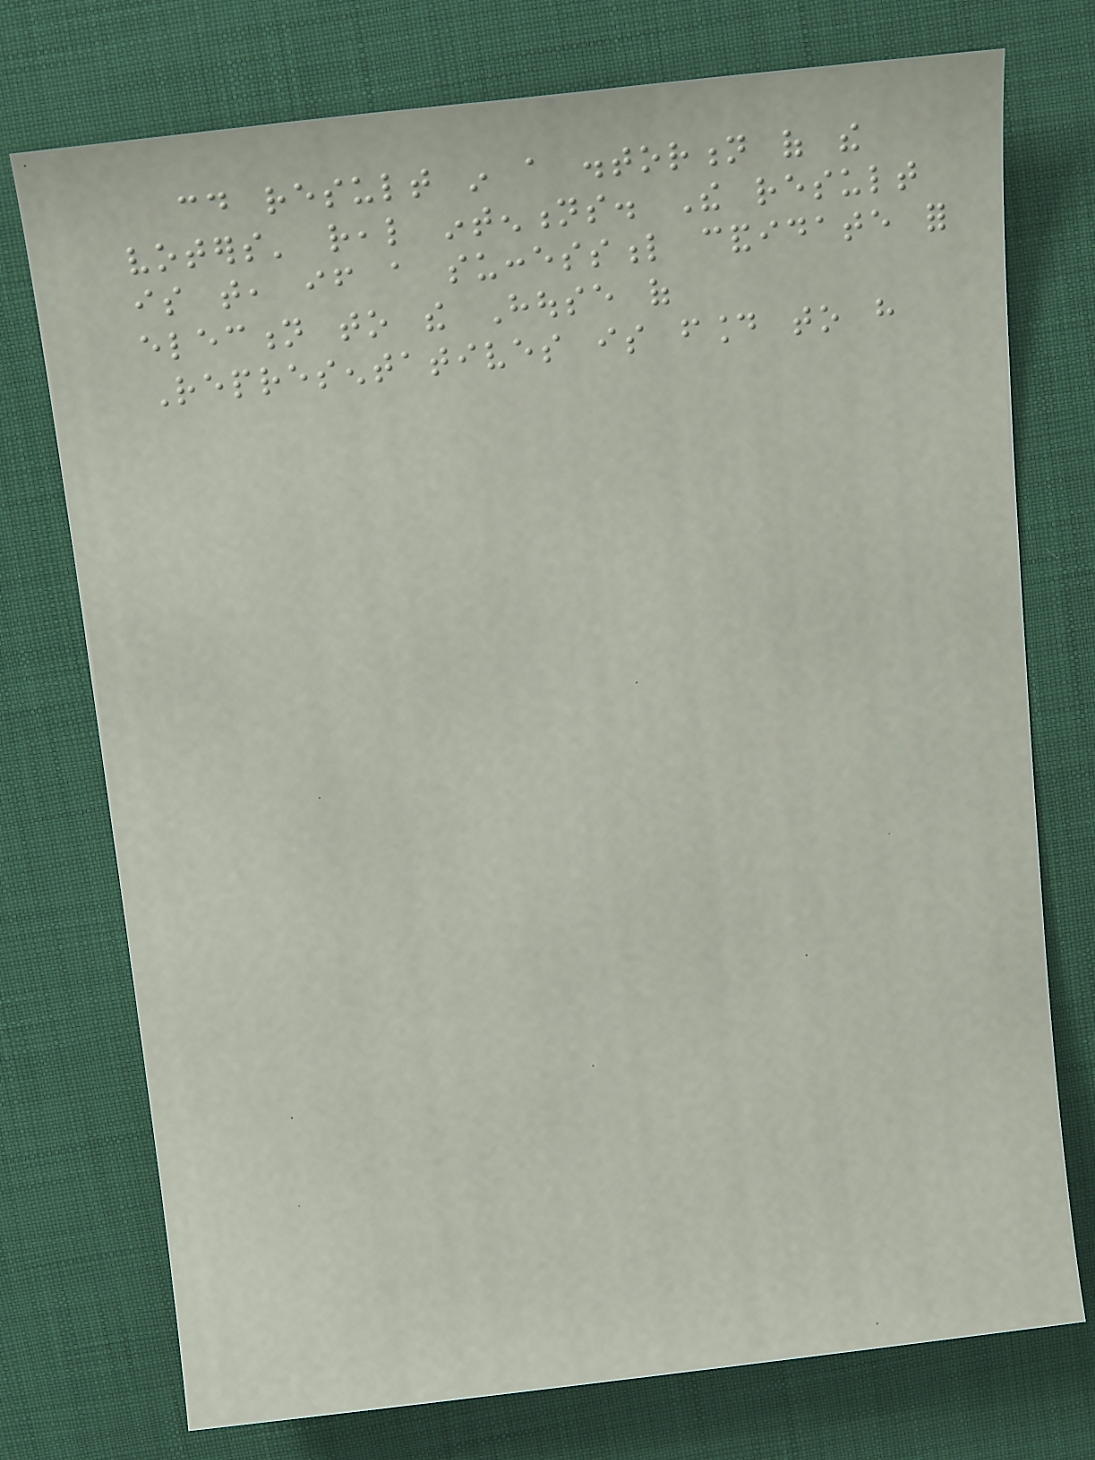could result in a distortion of the
voters' real intentions. The result
is that, if a successful candidate for
election to the House of
Representatives is found to have
